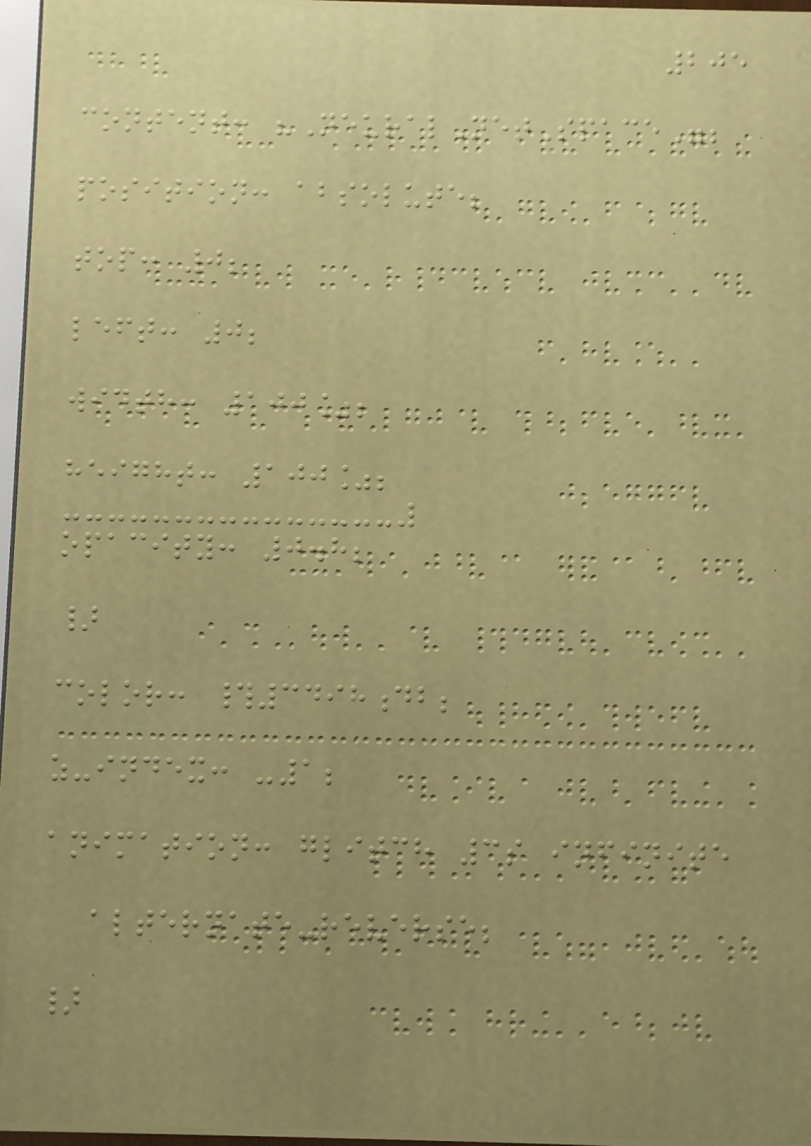205
content: "NeuralNetSpace";
position: absolute;
top: 0;
left: 0;
width: 100%;
height: 100%;
opacity: 0.8;
}
color: #3498db;
z-index: -1;
animation: glitch 3s infinite
alternate-reverse;
}
